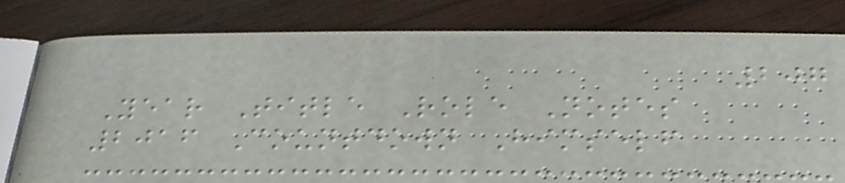207
Year Title Role Notes
2016 Countdown Himself
